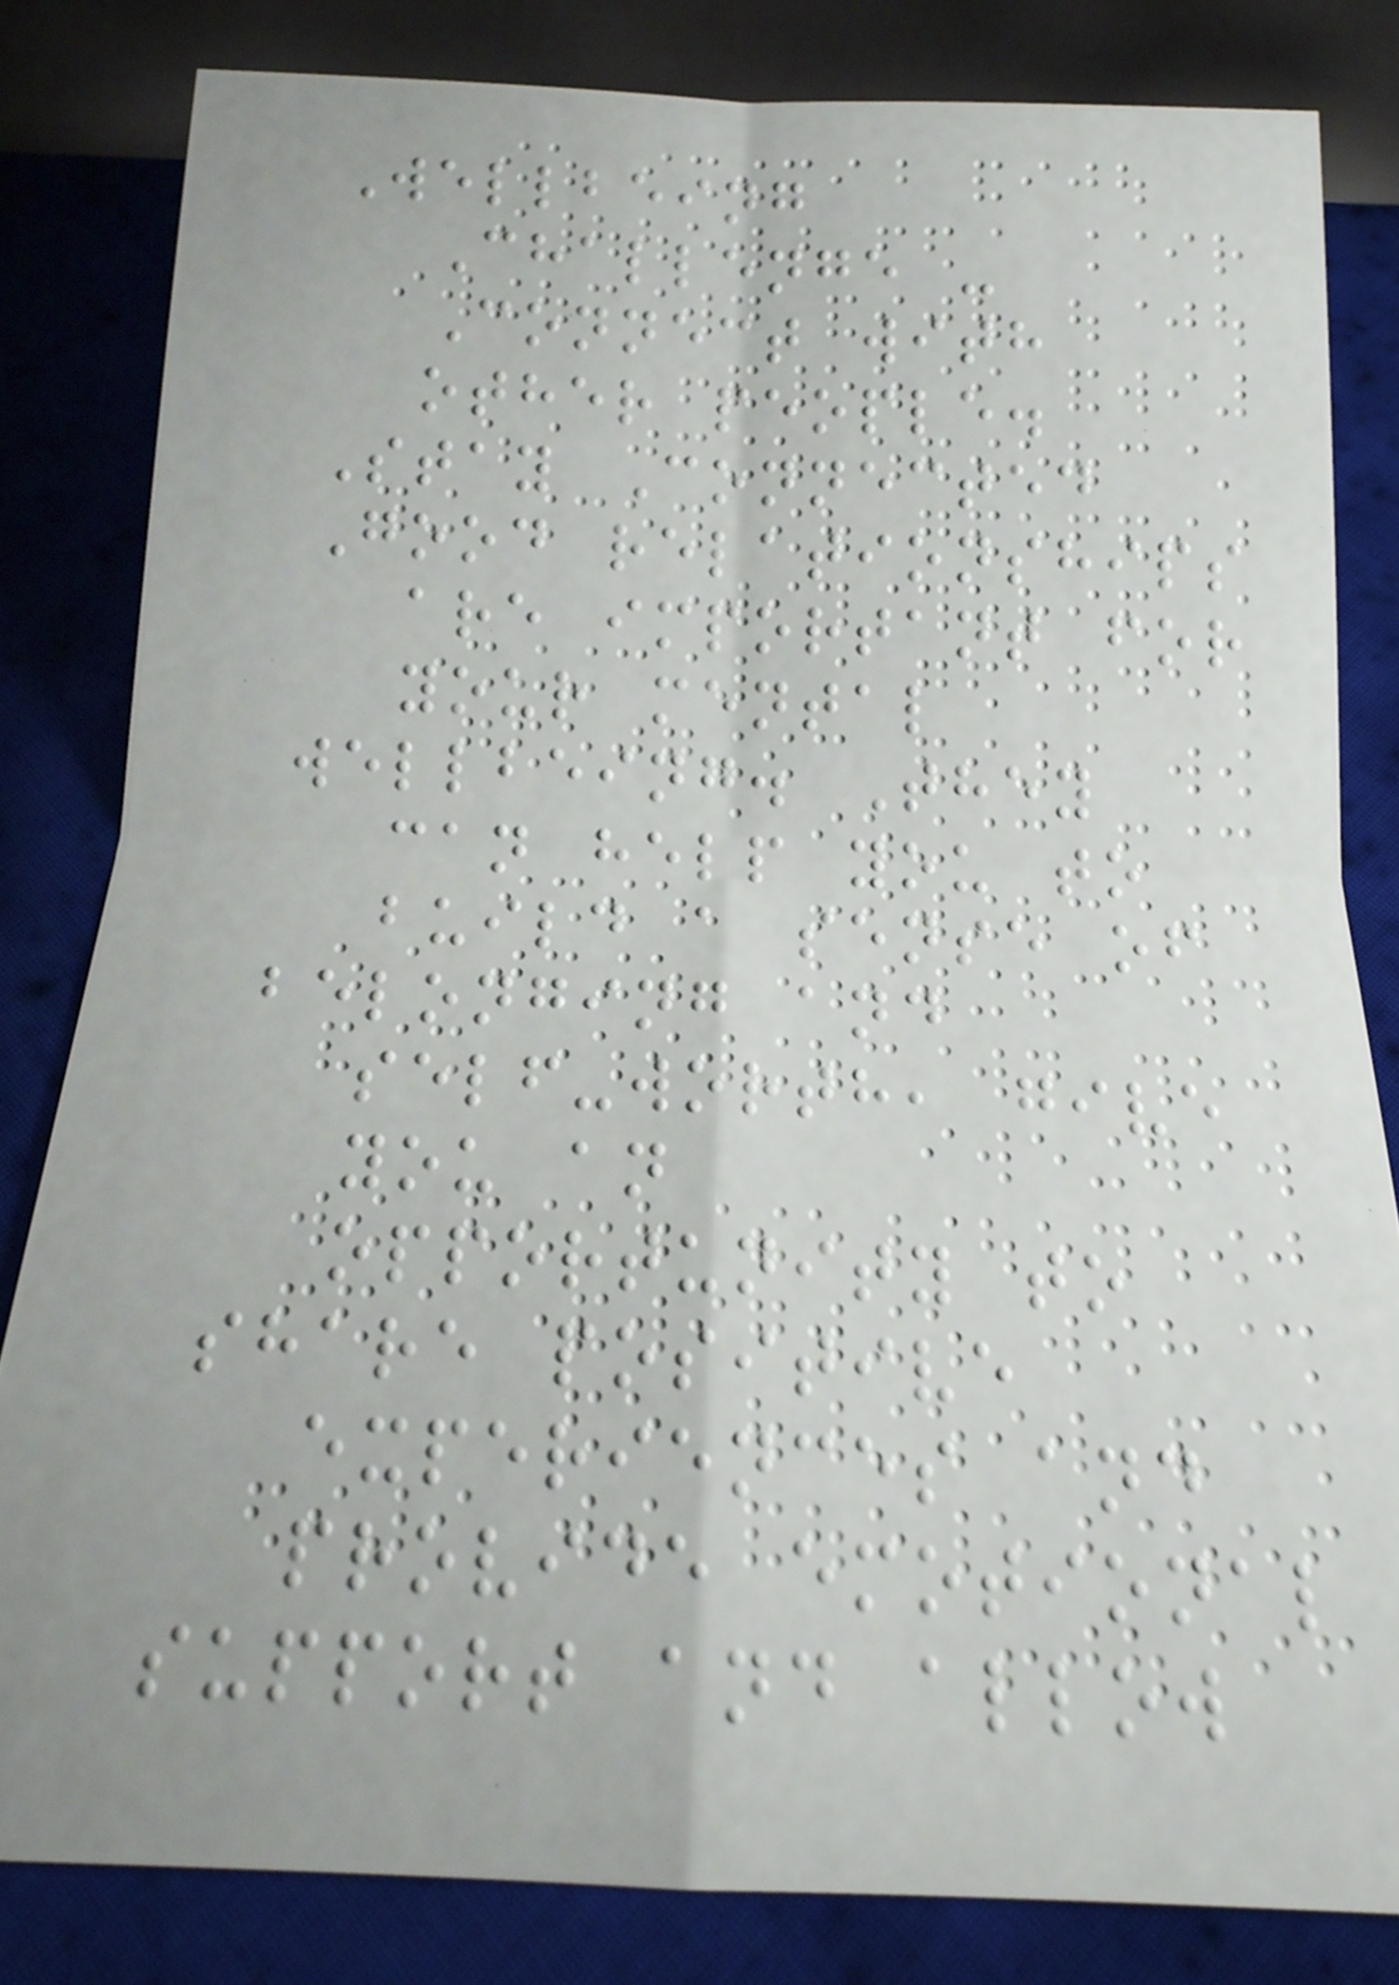Wellbeing
Challenge -
Connect with
other people.
Stay Connected
Good relationships
are important for
your mental
wellbeing. They
can help you to
build a sense of
belonging and
self-worth, give
you an
opportunity to
share positive
experiences and
provide emotional
support and allow
